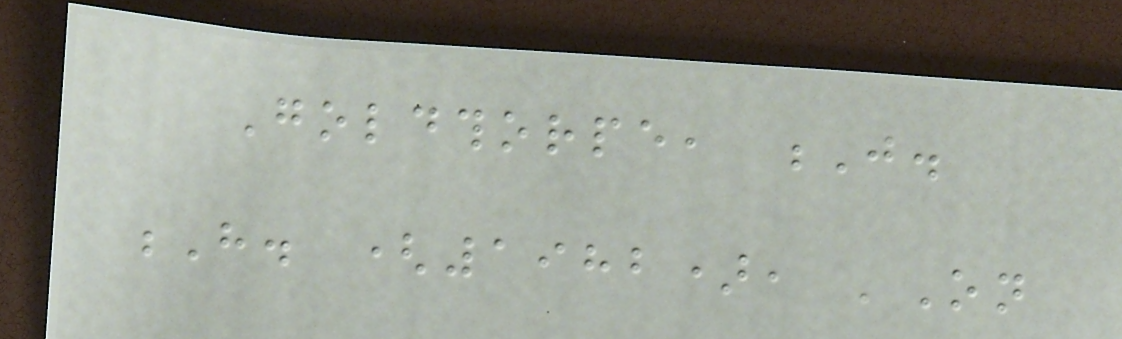Goldthorpe, J.
H. (1982), 'On
